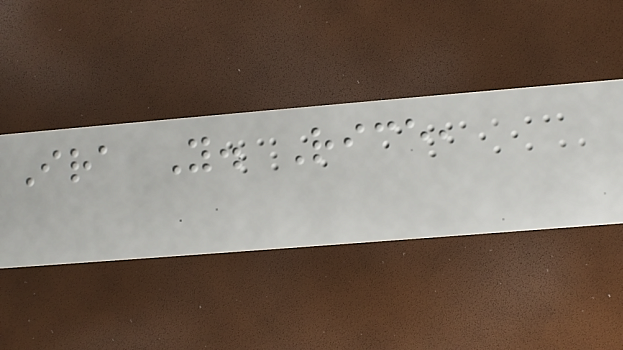Ira Y. Rice,
